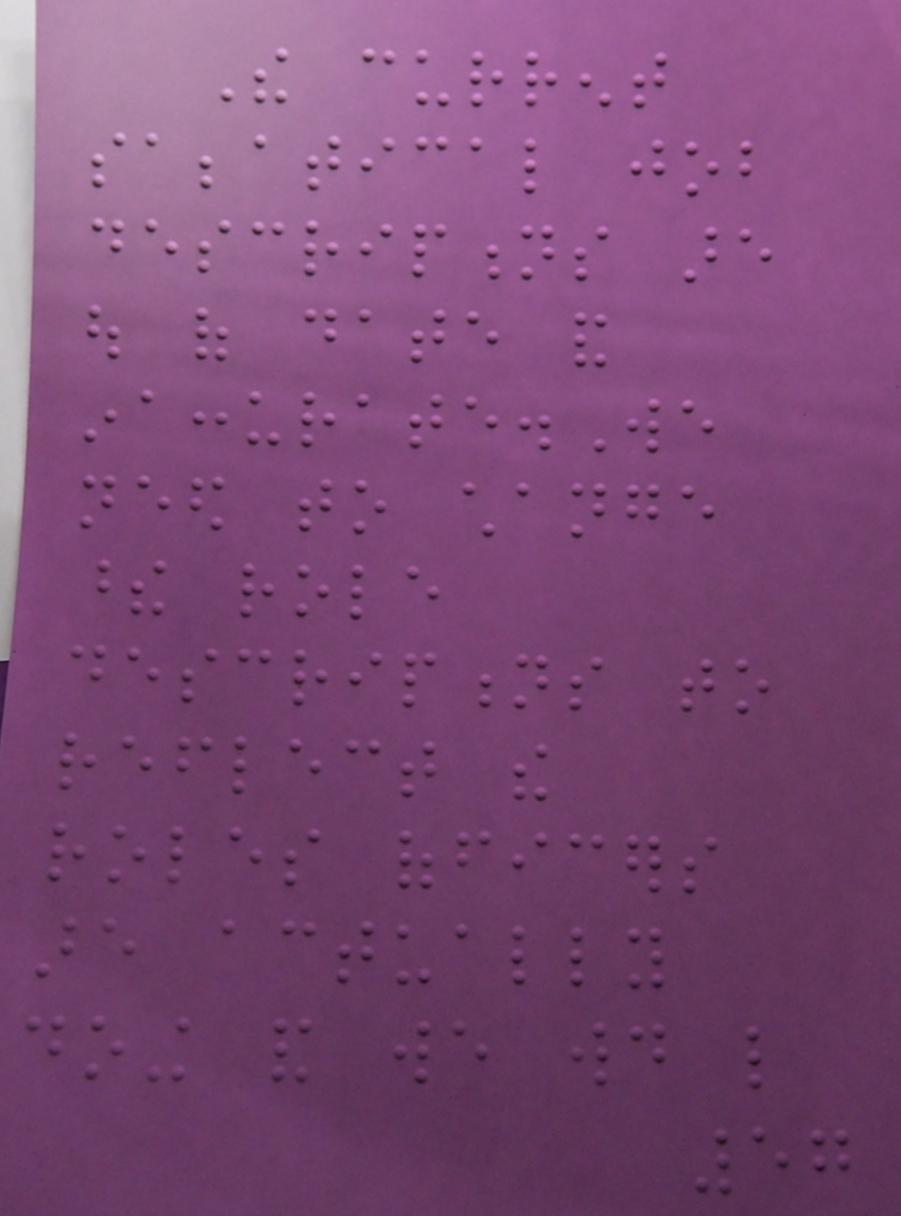The current
sabbatical job
descriptions are
out of date and
inaccurate.We
need to change
these role
descriptions to
reflect the
roles officers
are actually
doing and we would like
57
